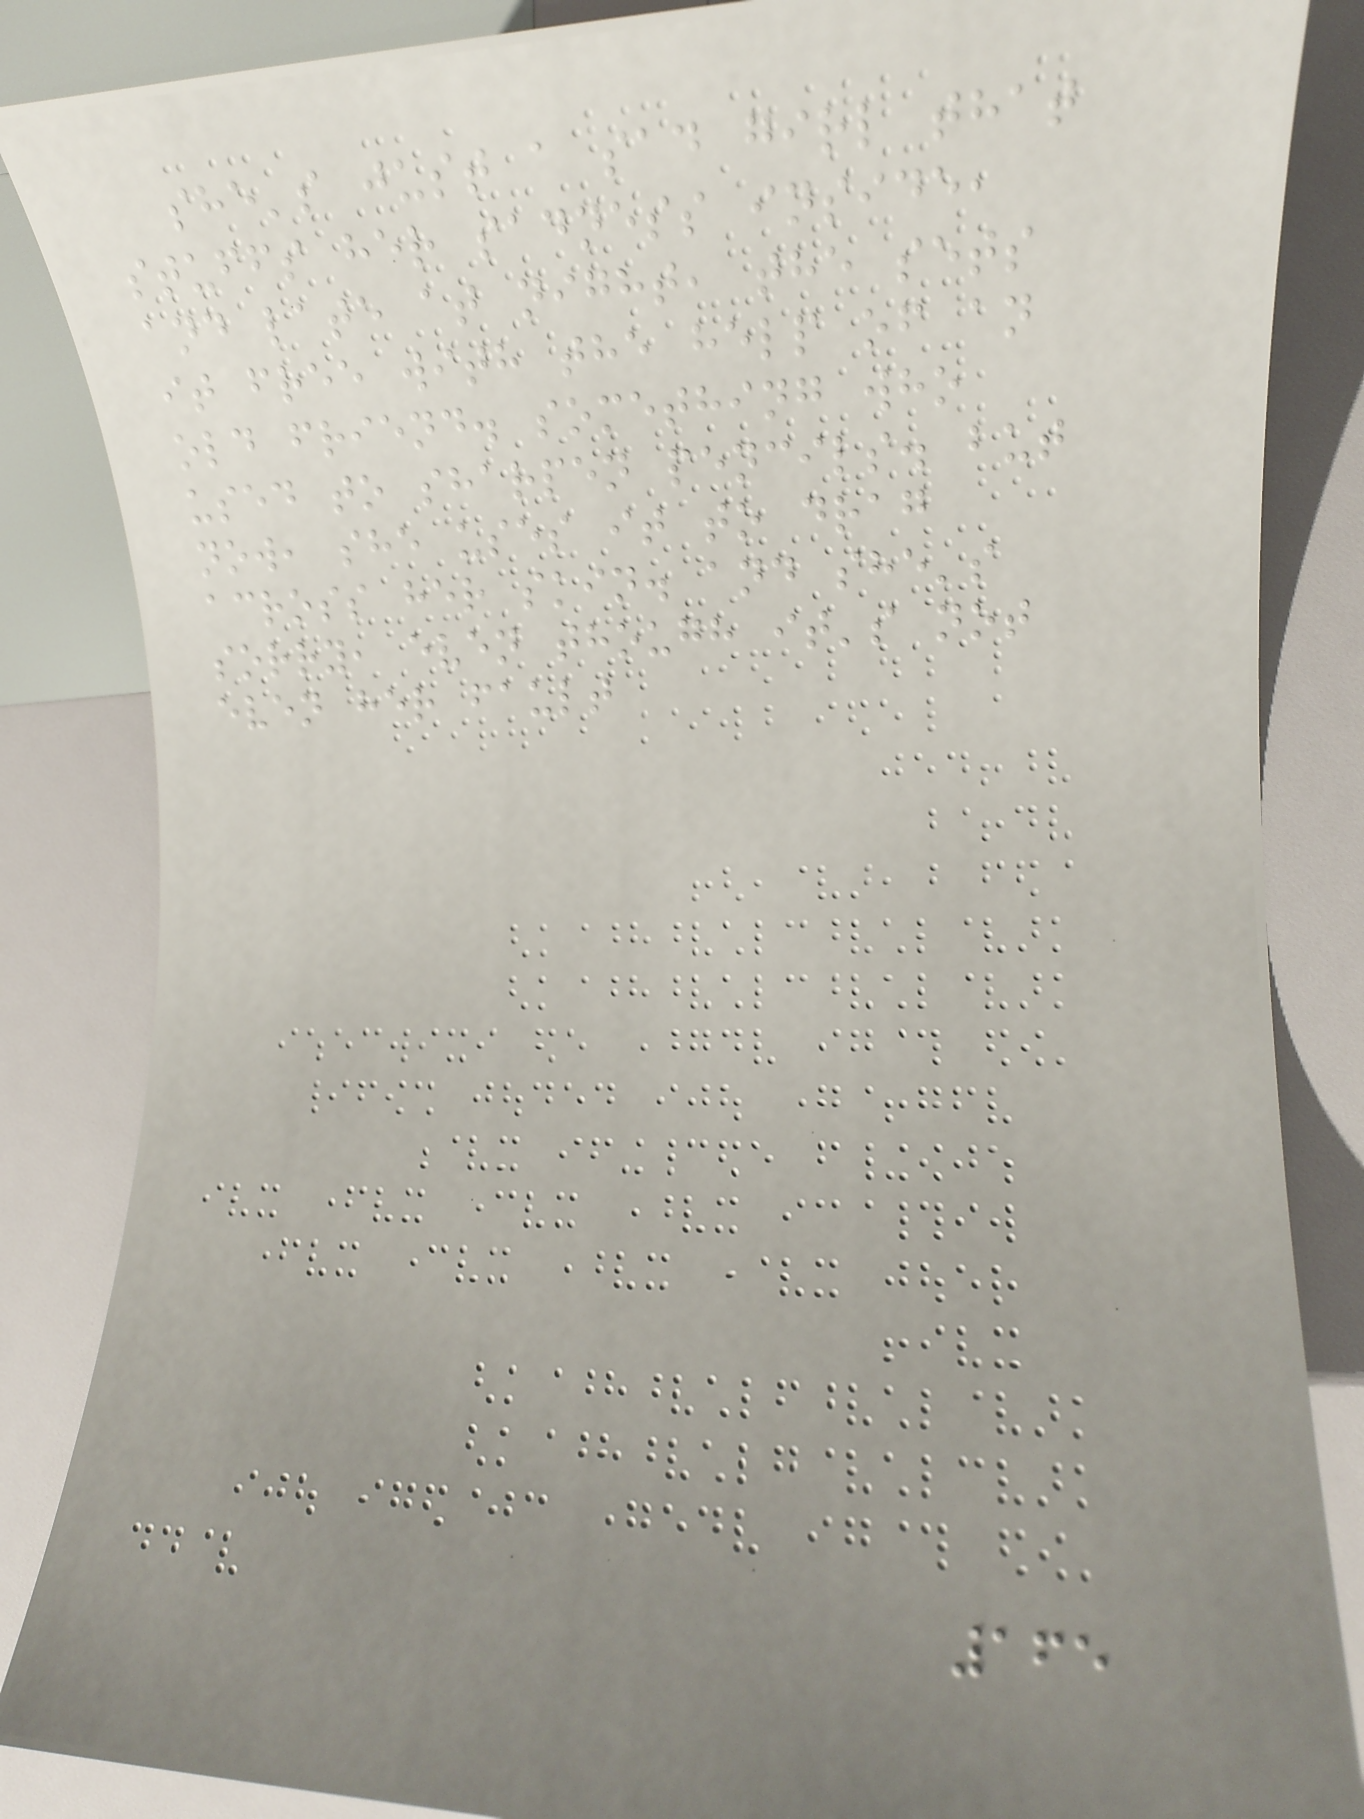she's just a sad girl that
stuffs her sadness inside,
and late at night, the sets
it free with the help of an
old friend. something who
used to sharpen pencils. but
now, she uses it to drag
across her skin. and she's
sorry, even though it's not
even her fault
165
